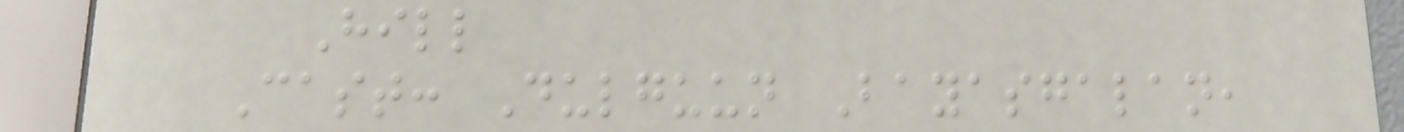Hill
Cast: Dulguun Bayasgalan,
